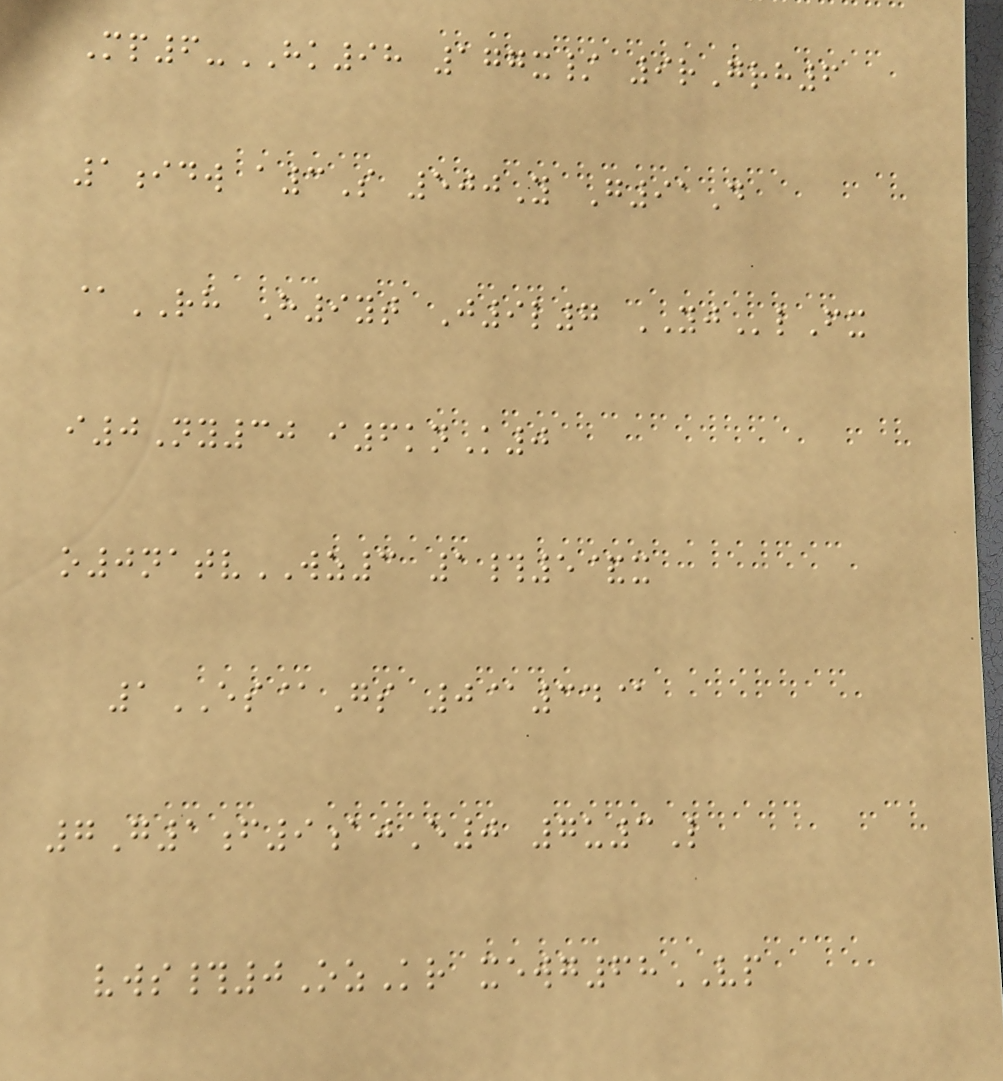Mp6-HK98 177x/ 9rGrh6
1idw a3S 500Y G91D
@RH H9yt J9l7 YJlFx
i0Ny30 i6knK0
o0natvWZ3 1#5&x
1ES@Gs 0@34@
7G1f9ajE0 7u3L
vws#0OzKr xewg68VP
